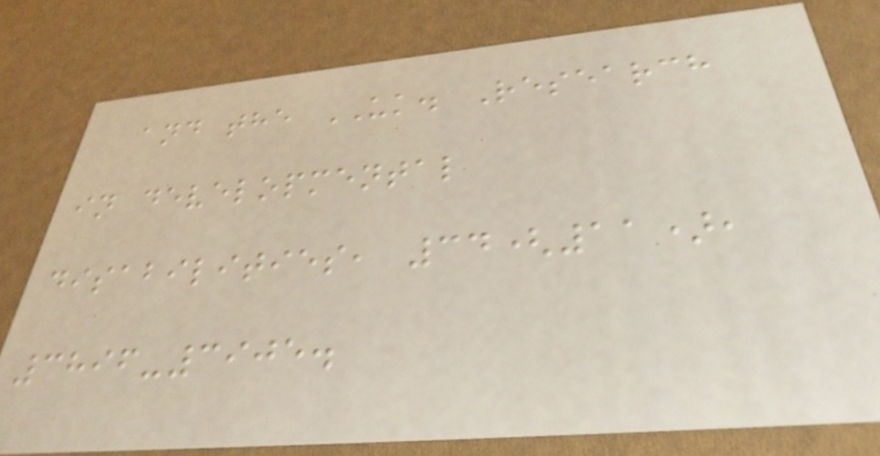and the UK. Research
in developmental
disabilities, 34(11),
3896-3905.
